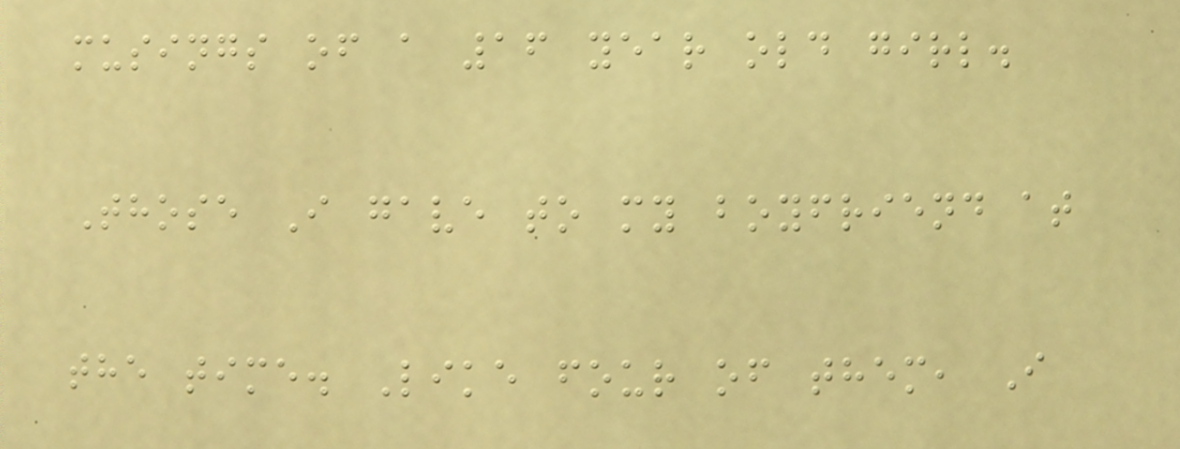musings of a 16 year old girl.
Those I gave to my boyfriend at
the time. Like four of them, I
